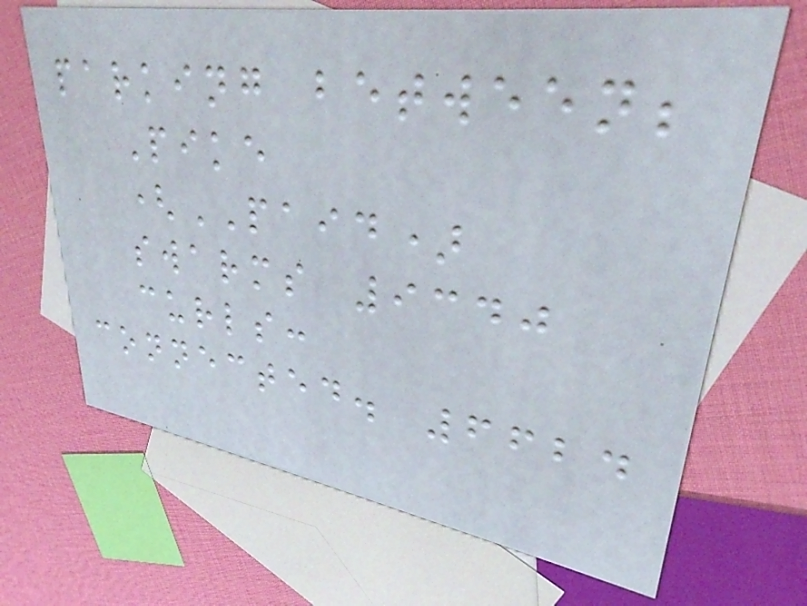parking between;
Pike
(PAID)
swarms 9340
curls:
connected. 6624
